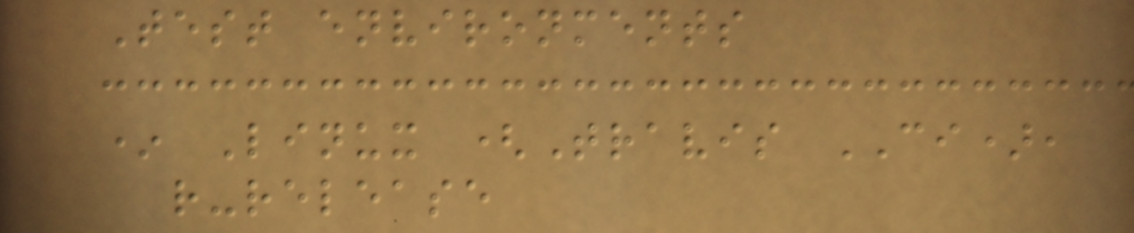Test environments
* Linux (Travis CI),
r-release
